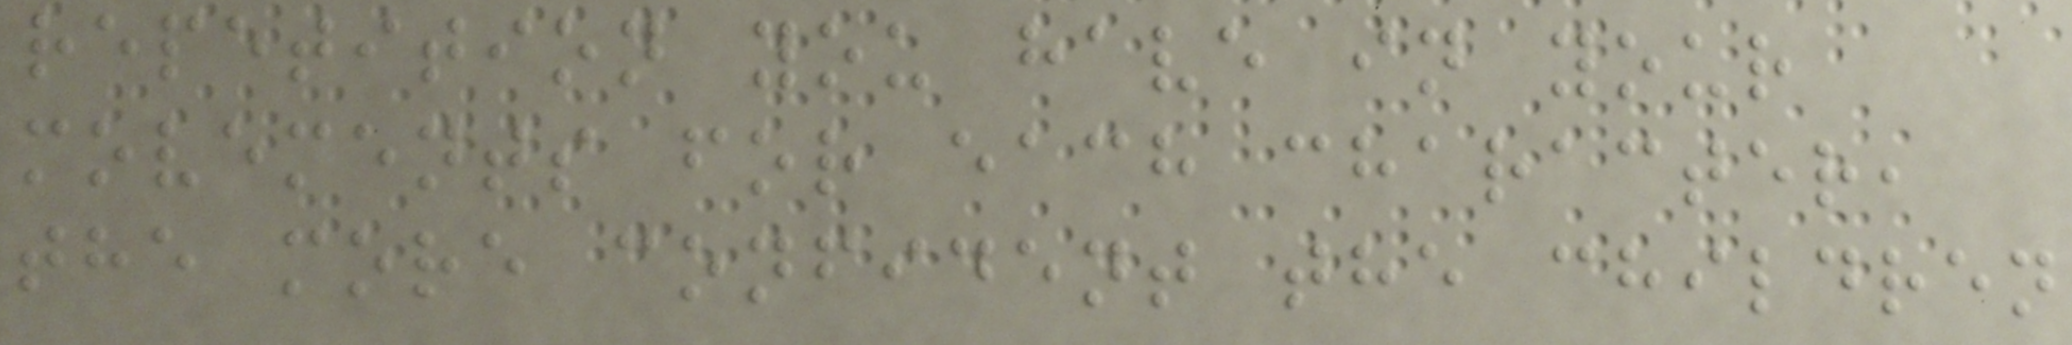repetition you have in your
movements for each character,
the more confident the children
